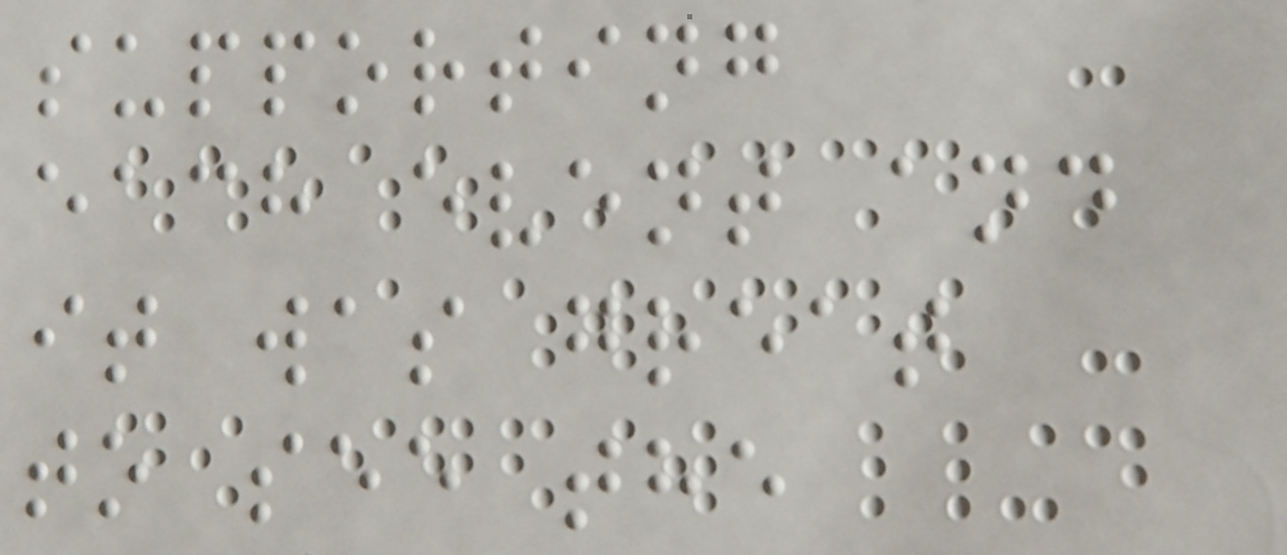supporting
each event and
it was great
to see the
